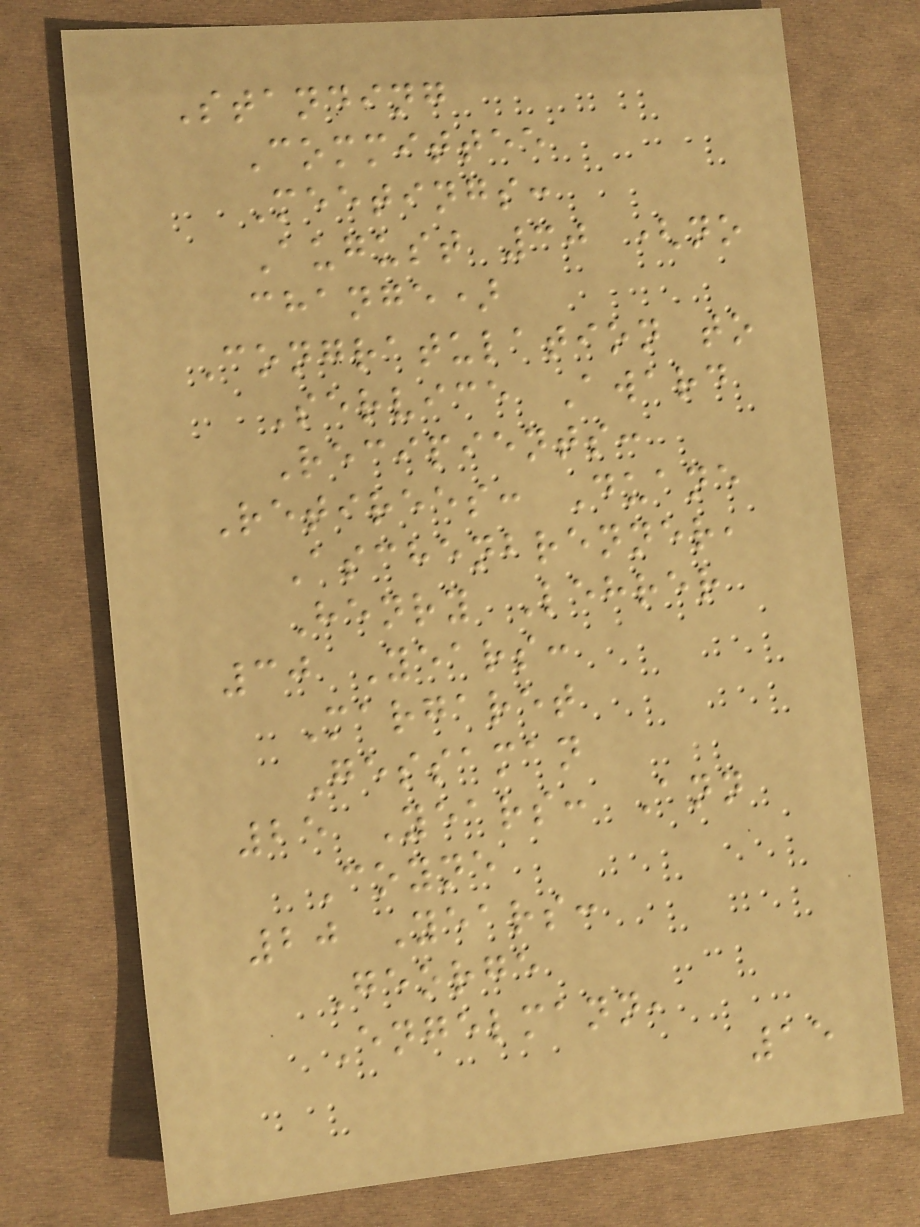Standing
Committee
Meetings:
August 30 (no
change)
Congratulation to
Service Award
Recipients:
Retirees: Duane
Aschenbrenner,
Henry Lehrer
30 Years:
Margaret
Gessaman
25 Years: Ann
Coyne
20 Years:
George
Engelmann,
15
